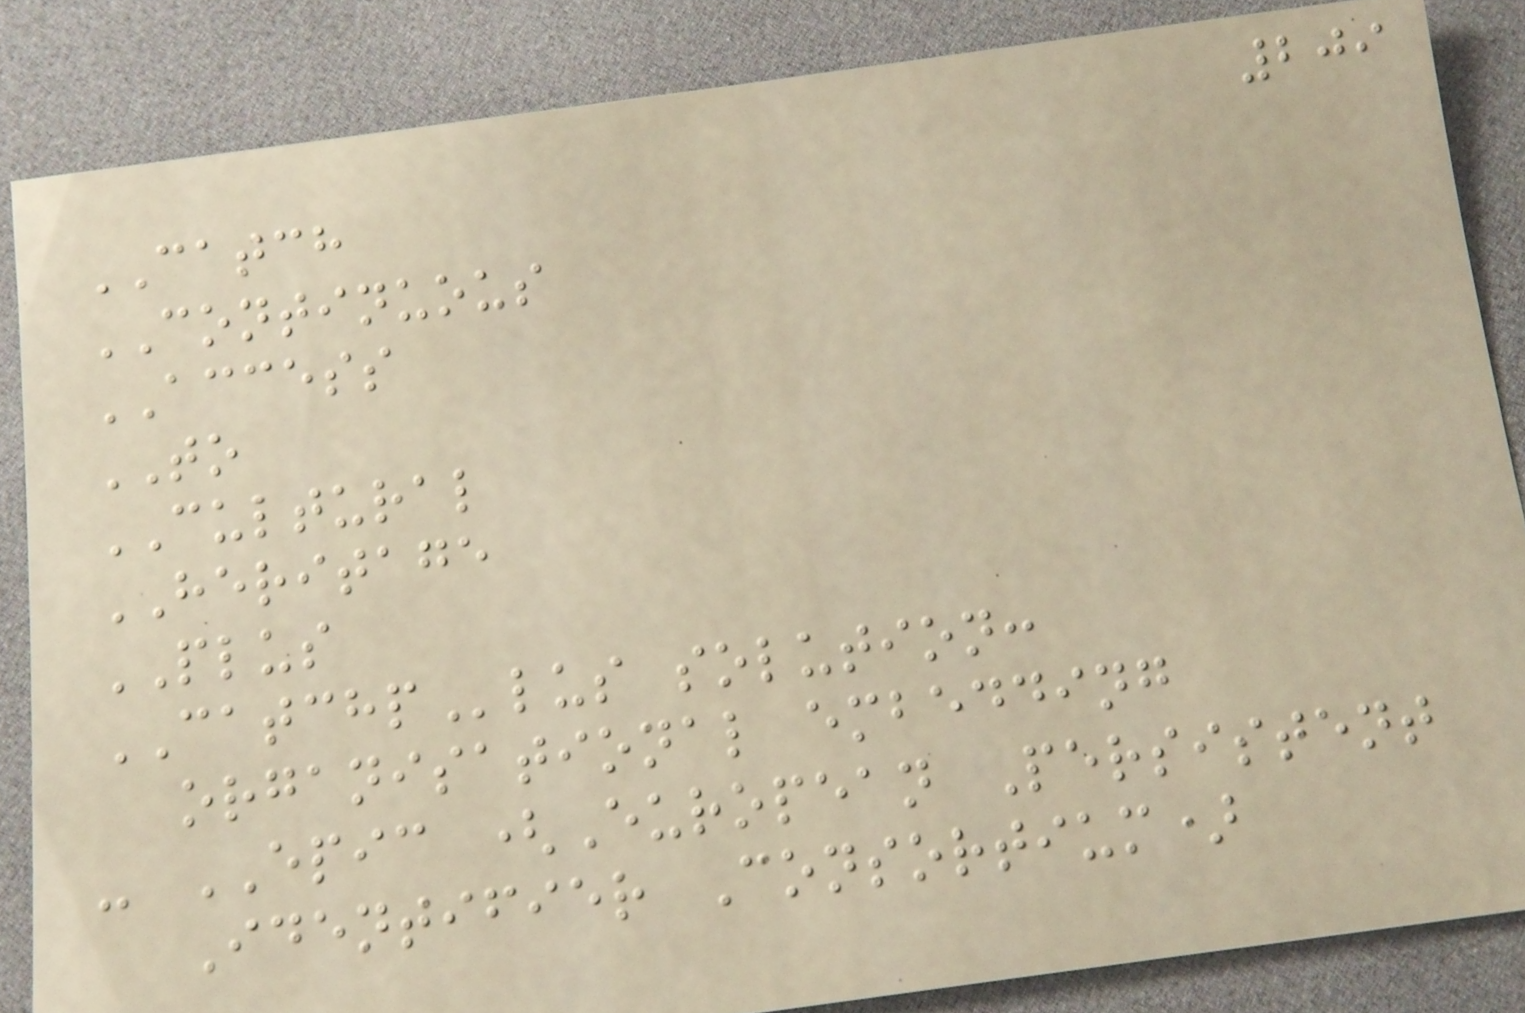209
CATCH
CONTINUOUS
ACCESS
TO
CULTURAL
HERITAGE
PLUS
CATCHPlus solution:
organisational embedding
- EPIC (European Persistent
Identifier Consortium)
